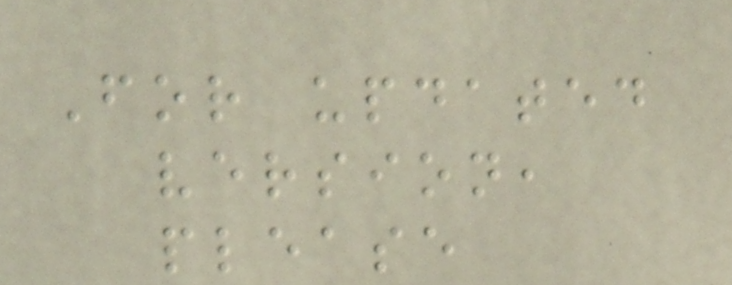For updated
version,
please
